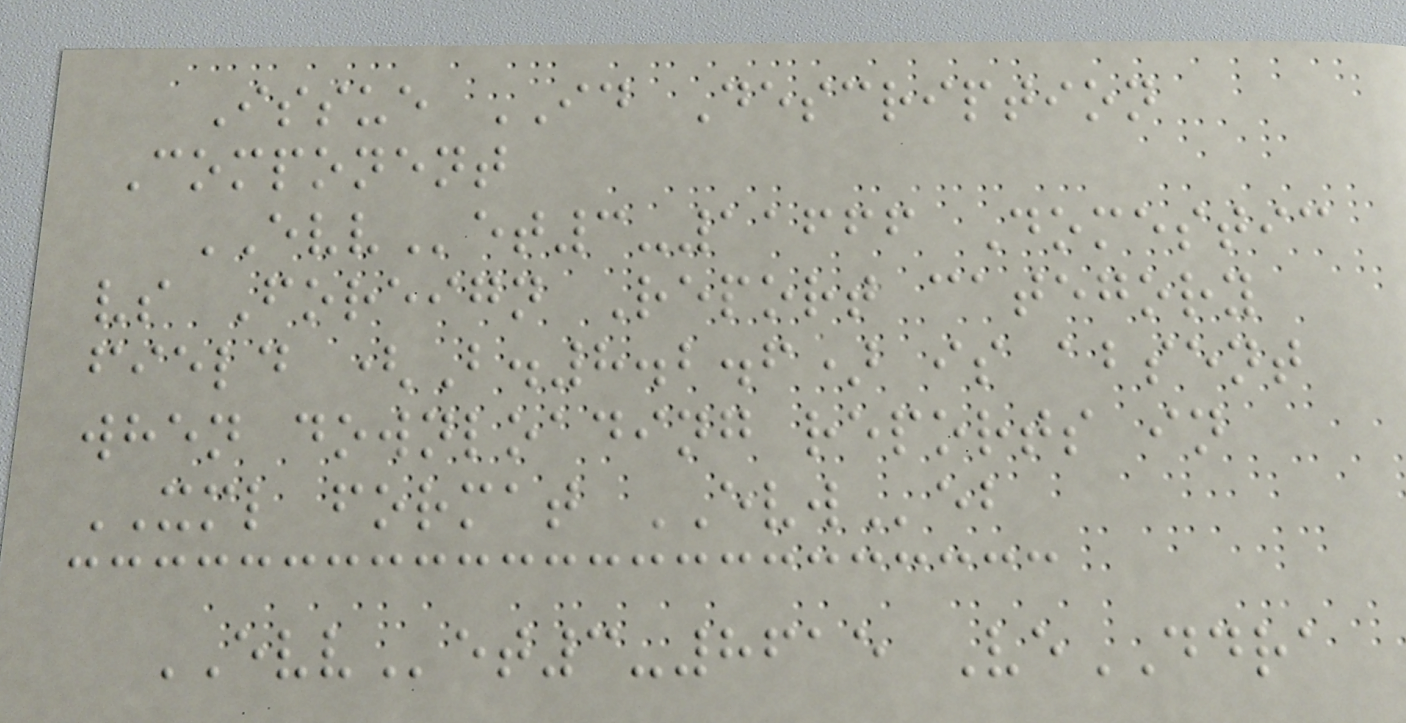Issue ID Description
Component
EVVet3-11666 Domestic
vs Foreign Report category
field (B.8.2.6) is absent
when downloading reports in
XML format EVWeb
EVVet3-8615 VeDDRA
